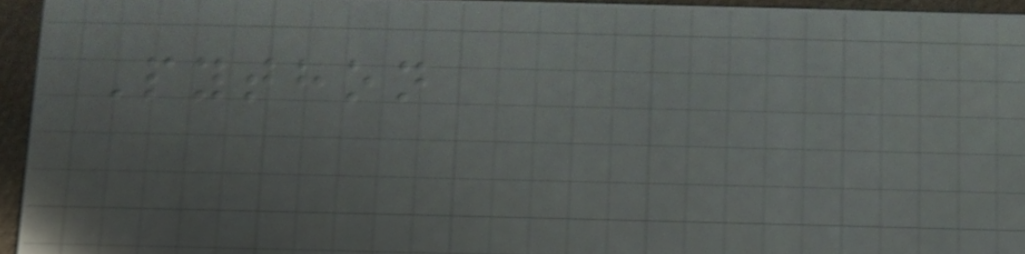Python
